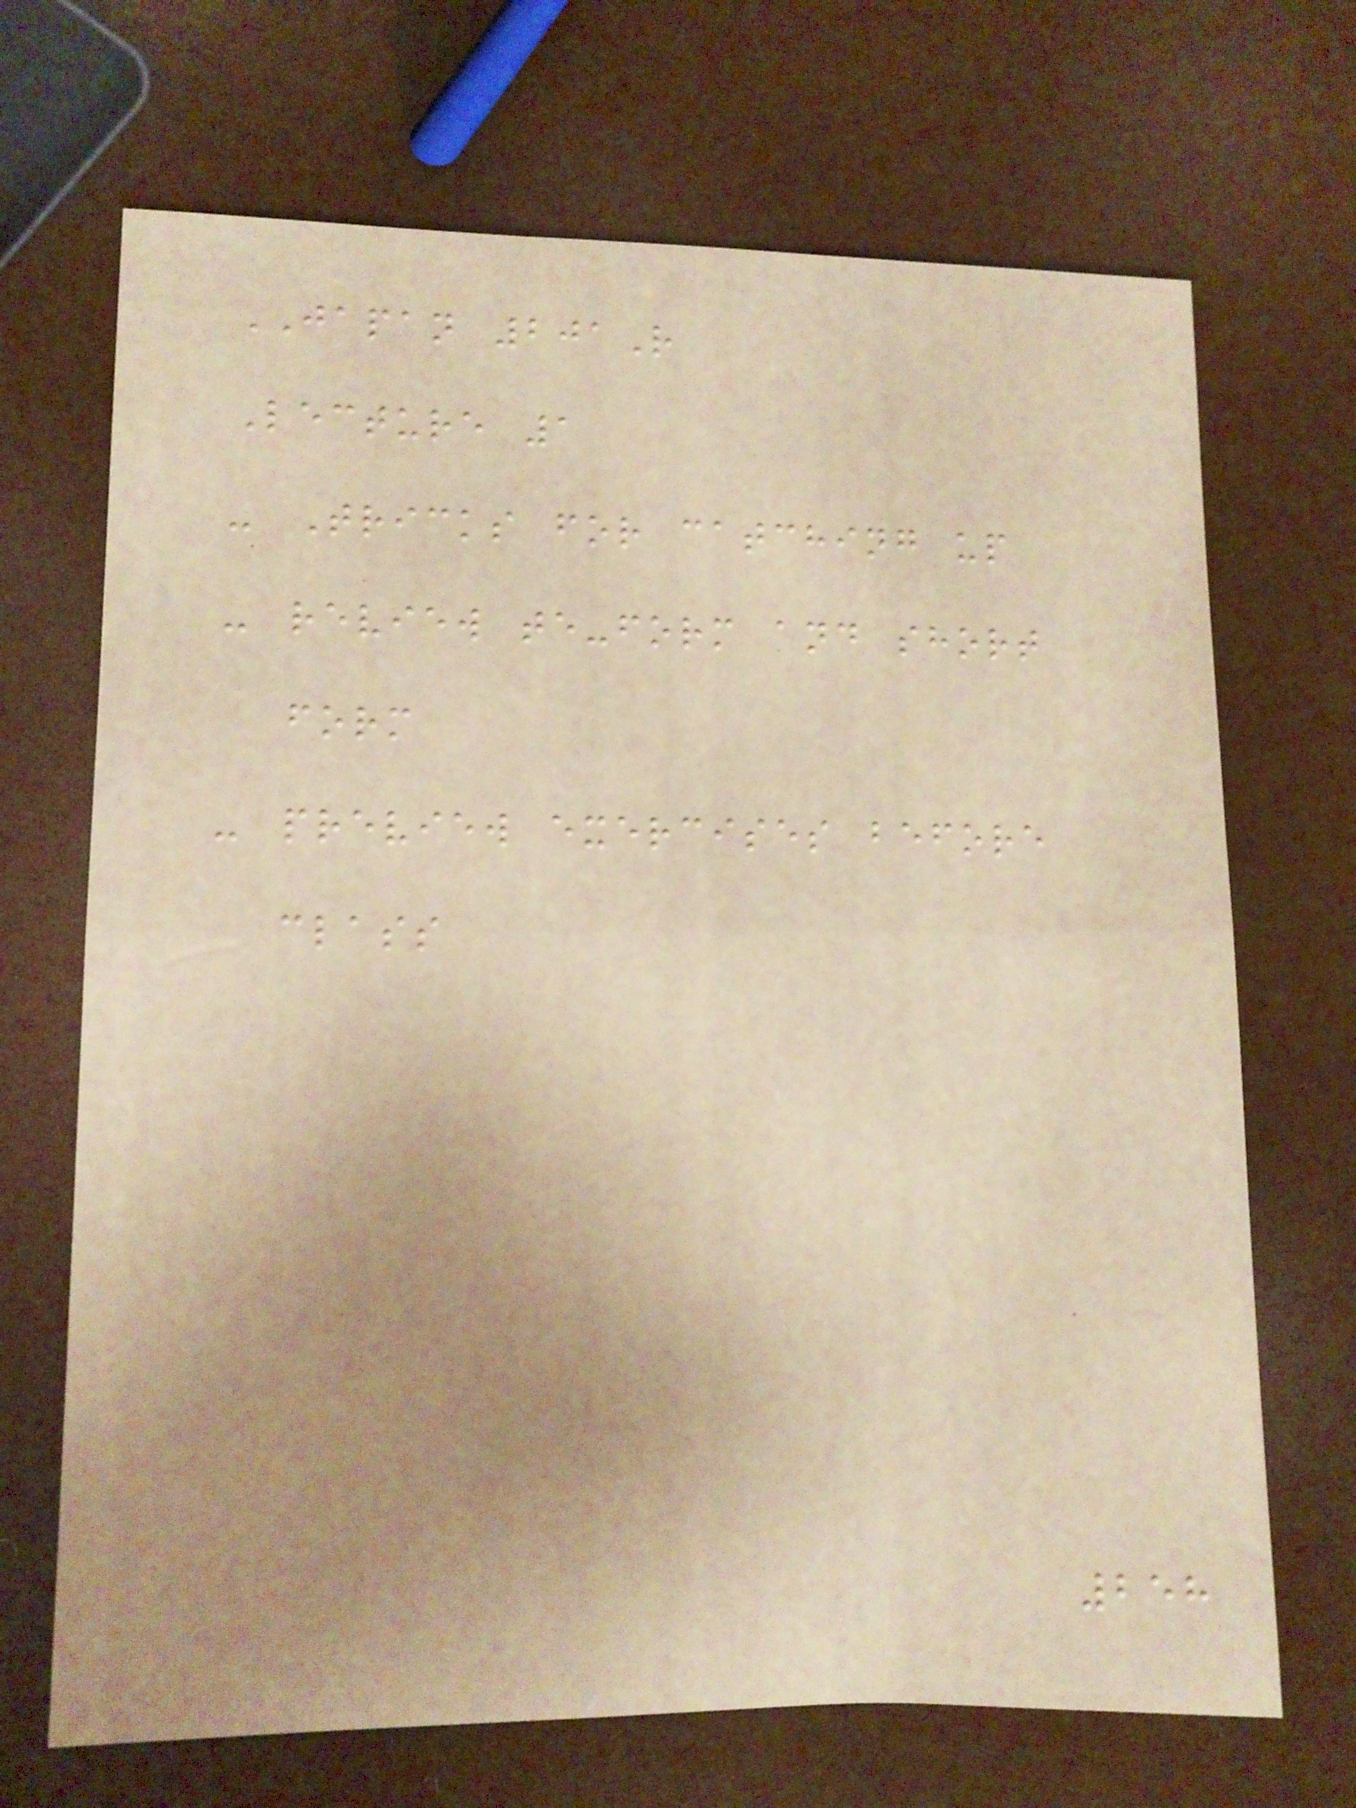JAPAN 201R
Lecture 1
- Tricks for catching up
- review te-form and short
form
- preview exercises before
class
258
